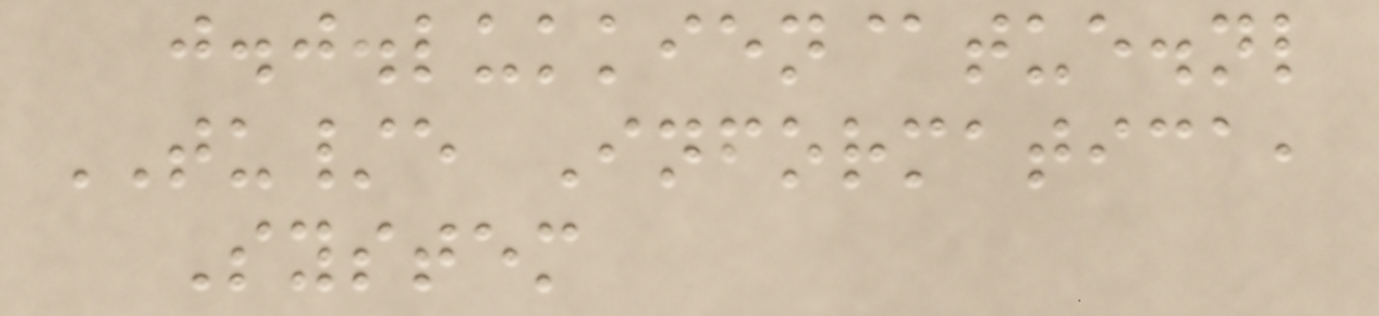j.j.lukkien@tue.nl
TU/e Informatica,
System
